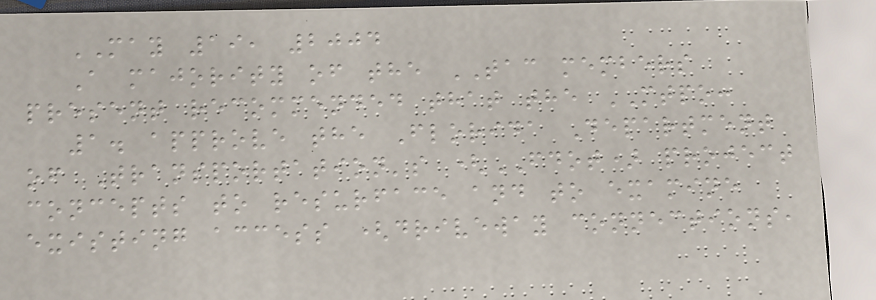MAY 19, 2004
A majority of the TAC members
present recommended that the MTPO:
1. approve the Florida Department
of Transportation's (FDOT) project
concepts to resurface and to examine
existing access (driveway connections,
